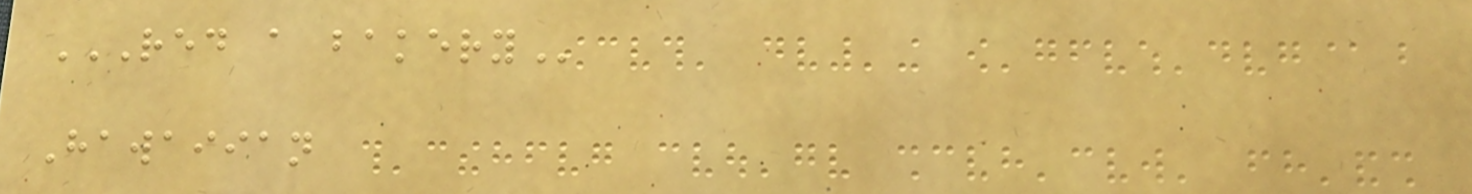RED A BAKERY
Hawaiian
